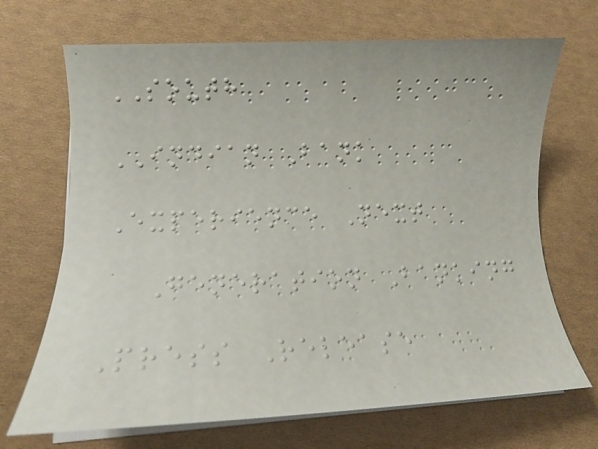SOUTH
INDIAN Bank
Experience Next
Generation Banking
Press Release
